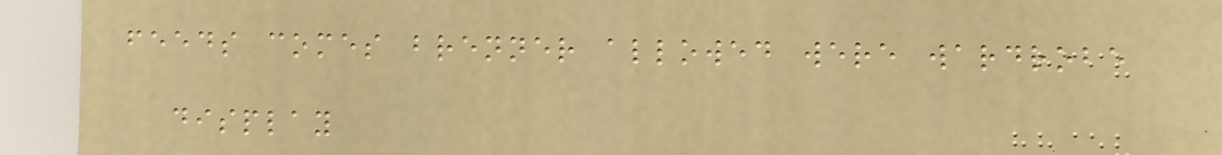feeds comes brenner allowed were wardrobe
display
